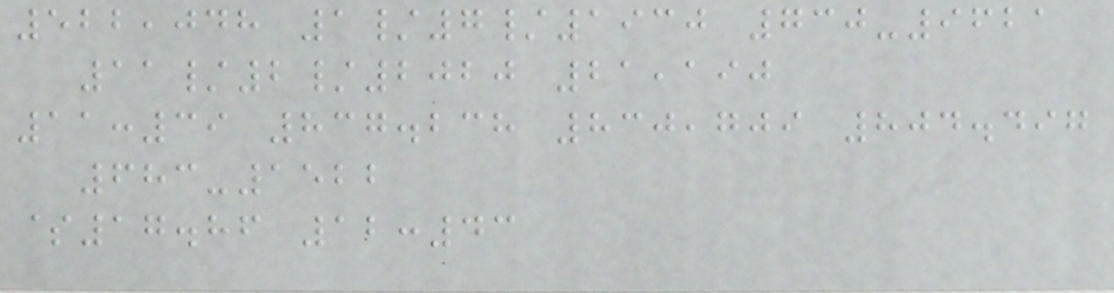522,048 1/7/1930 730-9621
11/2/2020 21,190
11:39 837.238 830,709 804.497
683-1522
$17.86 12:43
